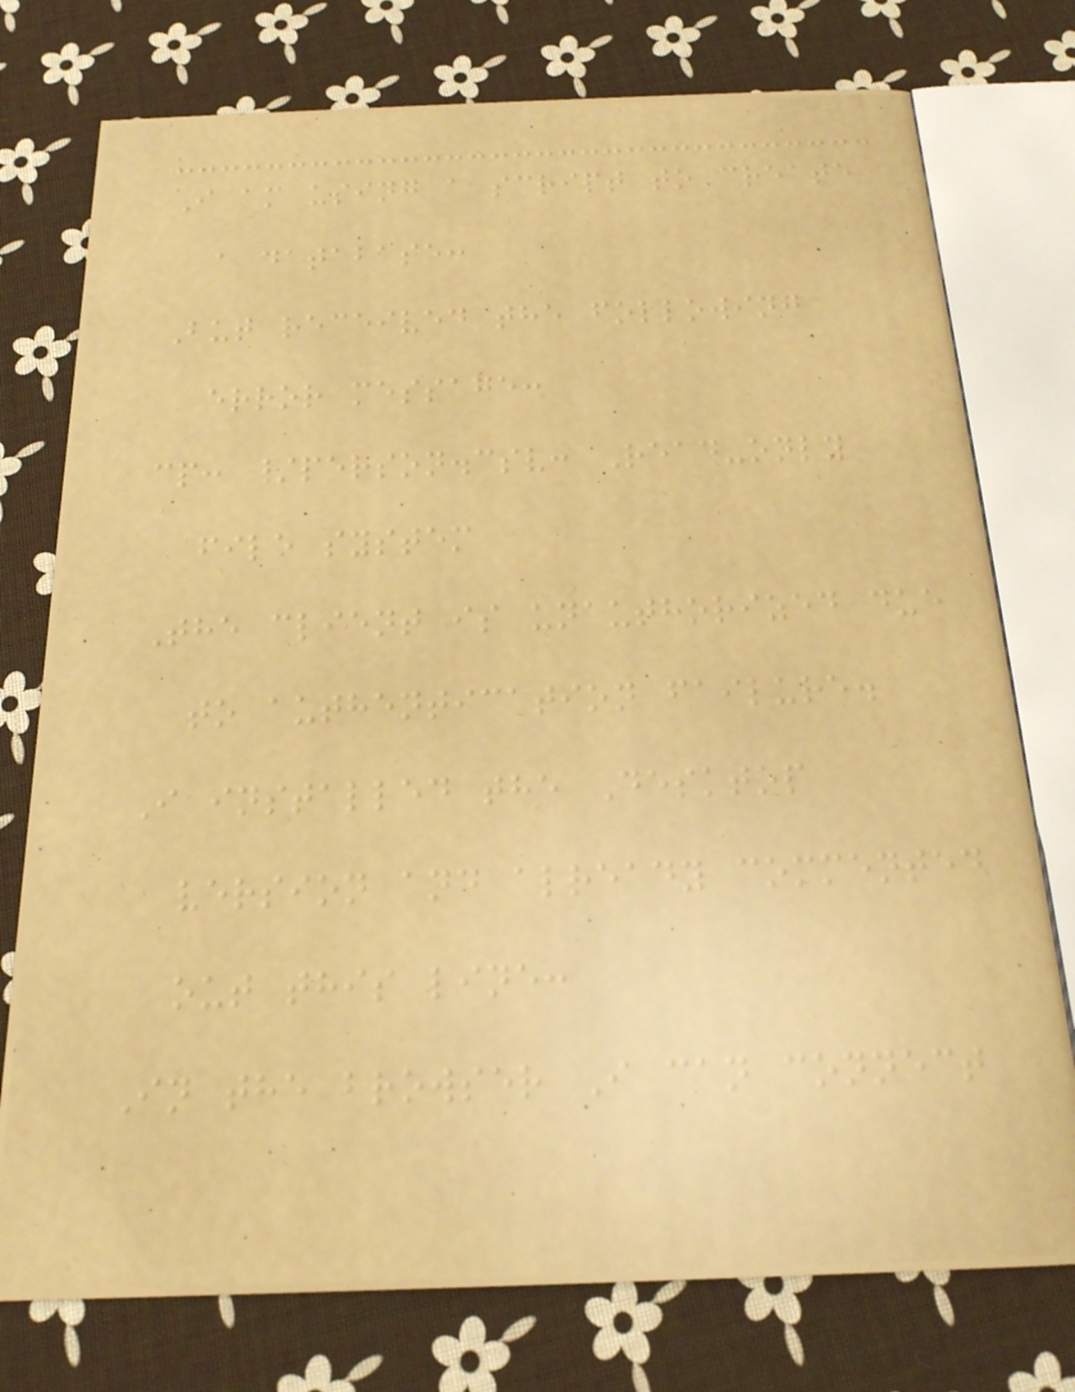I am using a script to create
a database:
But received the following
error message:
cp: /person.csv: Read-only
file system
The client is unauthorized due
to authentication failure.
I installed the Desktop
version and already commented
out this line:
In the browser I can connect
